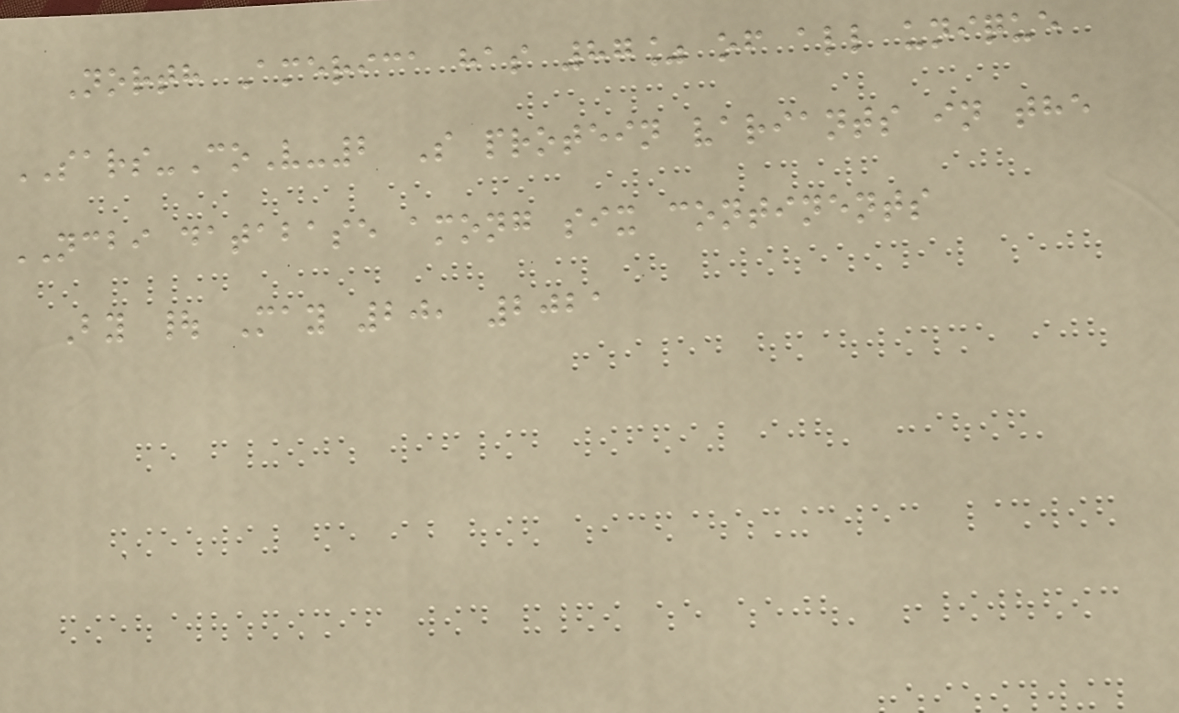North America has 87% of all unique
SARS-CoV-2 S protein variants in the
NCBI database among six continents
By | May 20, 2021
